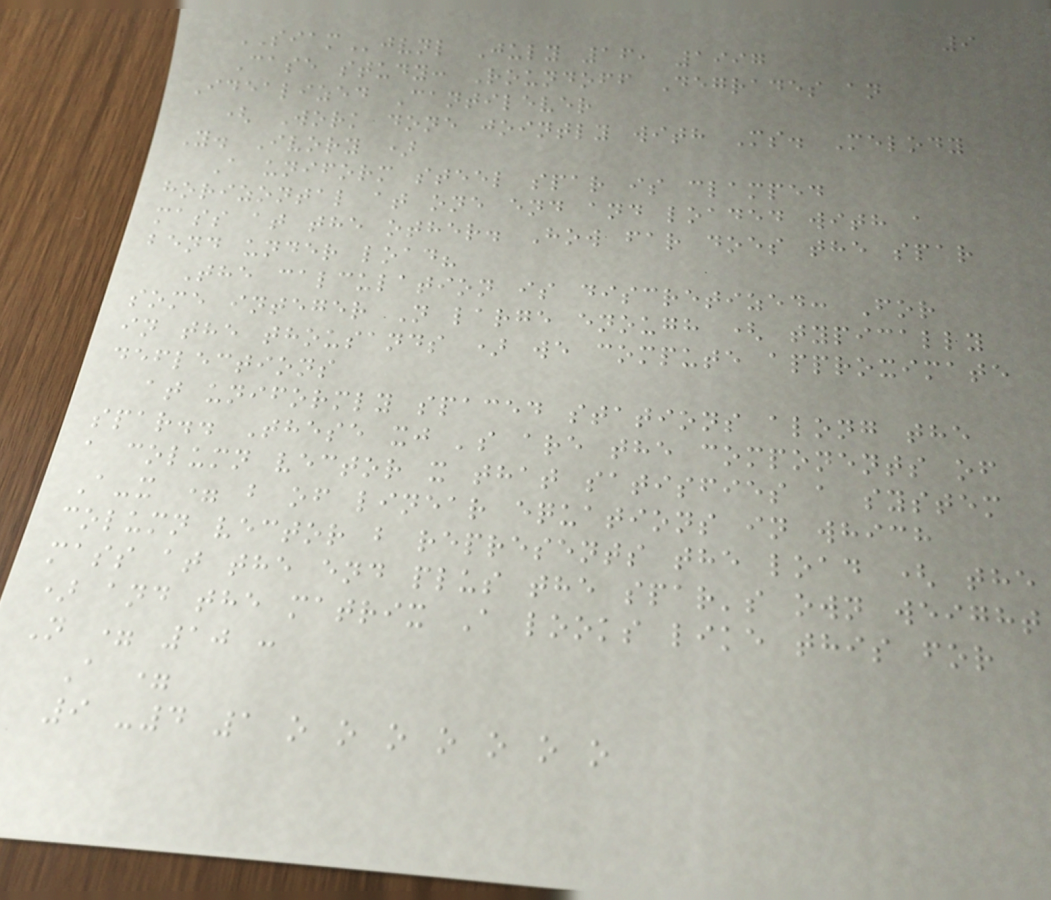9
SIAMjvnl July 16, 1997
Case study: Roundoff Degrades an
Idealized Cantilever
( Work done jointly with Ms. Melody
Y. Ivory )
A uniform steel spar is clamped
horizontal at one end and loaded with a
mass at the other. How far does the spar
bend under load?
The calculation is discretized: For
some integer N large enough ( typically
in the thousands ) we compute approximate
deflections
at uniformly spaced stations along the
spar.. These xj 's are the components of
a column vector x that satisfies a system
A-x = b of linear equations in which
column vector b represents the load ( the
mass at the end plus the spar's own weight
) and the matrix A looks like this for
N = 10 :
A =
9 -4 1 o o o o o o o
